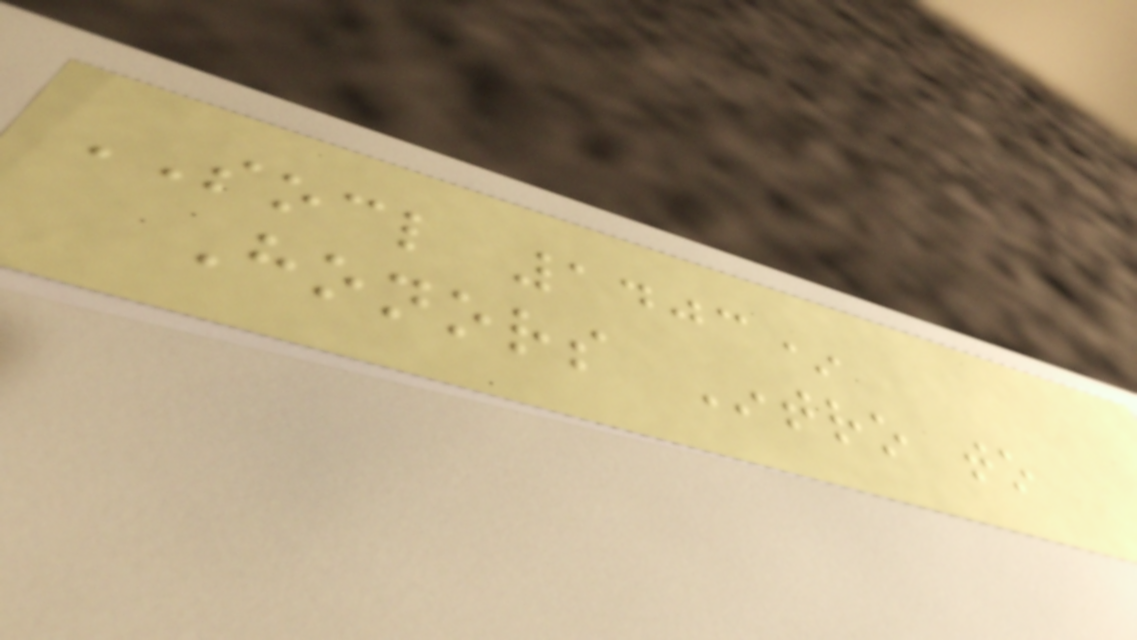SOCL 1403*
Honors Intro to
